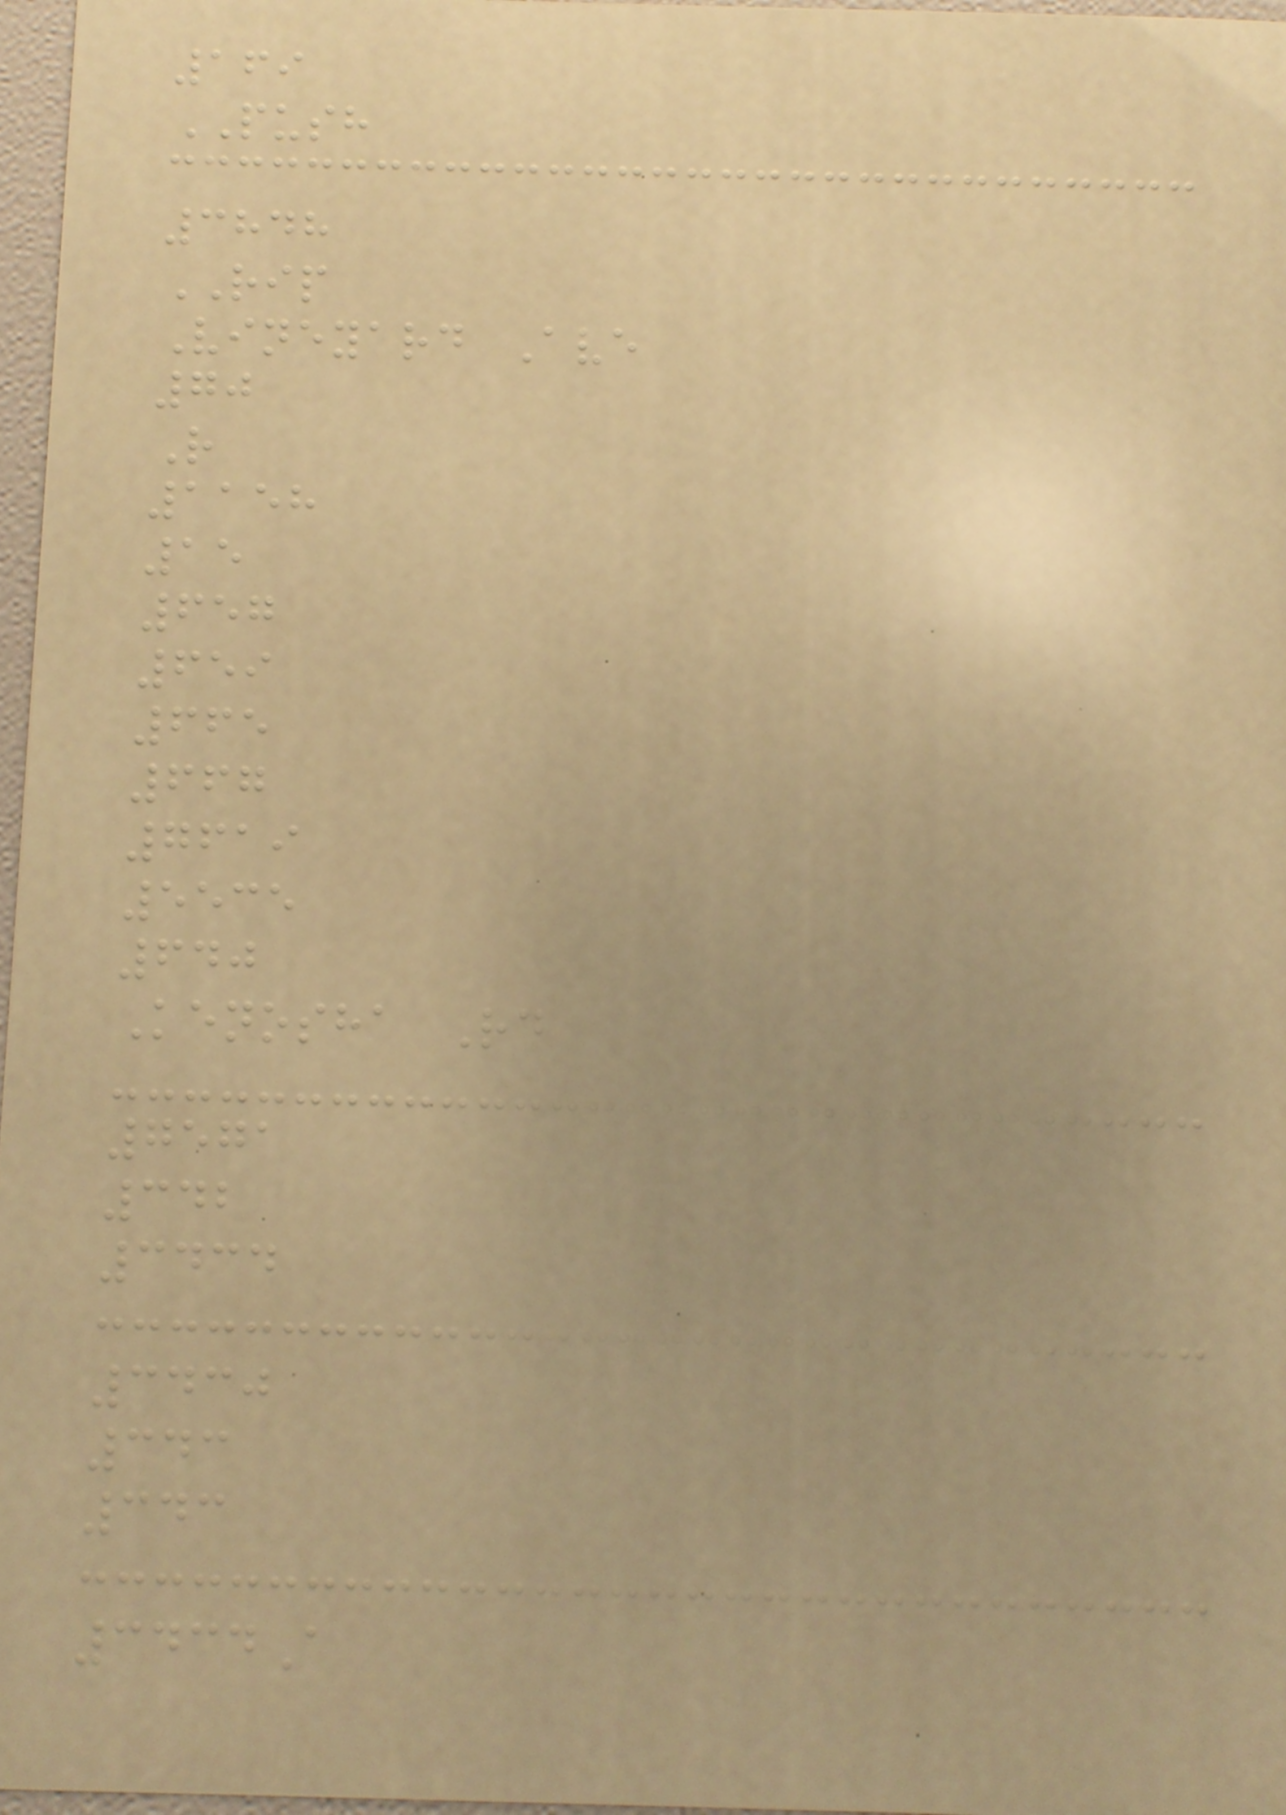169
PUSH
3848
RIP
Vineyard Ave
70
R
1158
15
657
659
665
667
7619
5535
640
Kenosha Rd
7571
342
3434
3430
343
343
3434A
